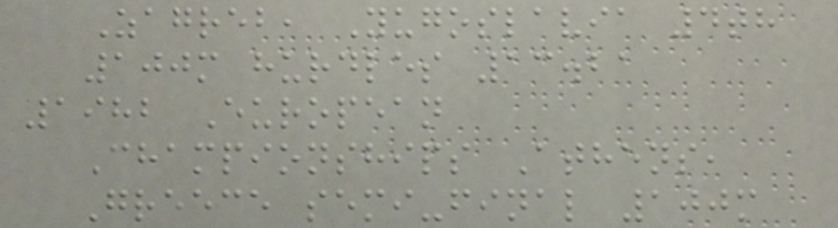Zagreb, Yugoslavia 4th
100m hurdles 13.21
1982 European
Championships Athens,
Greece semi-final 100m
